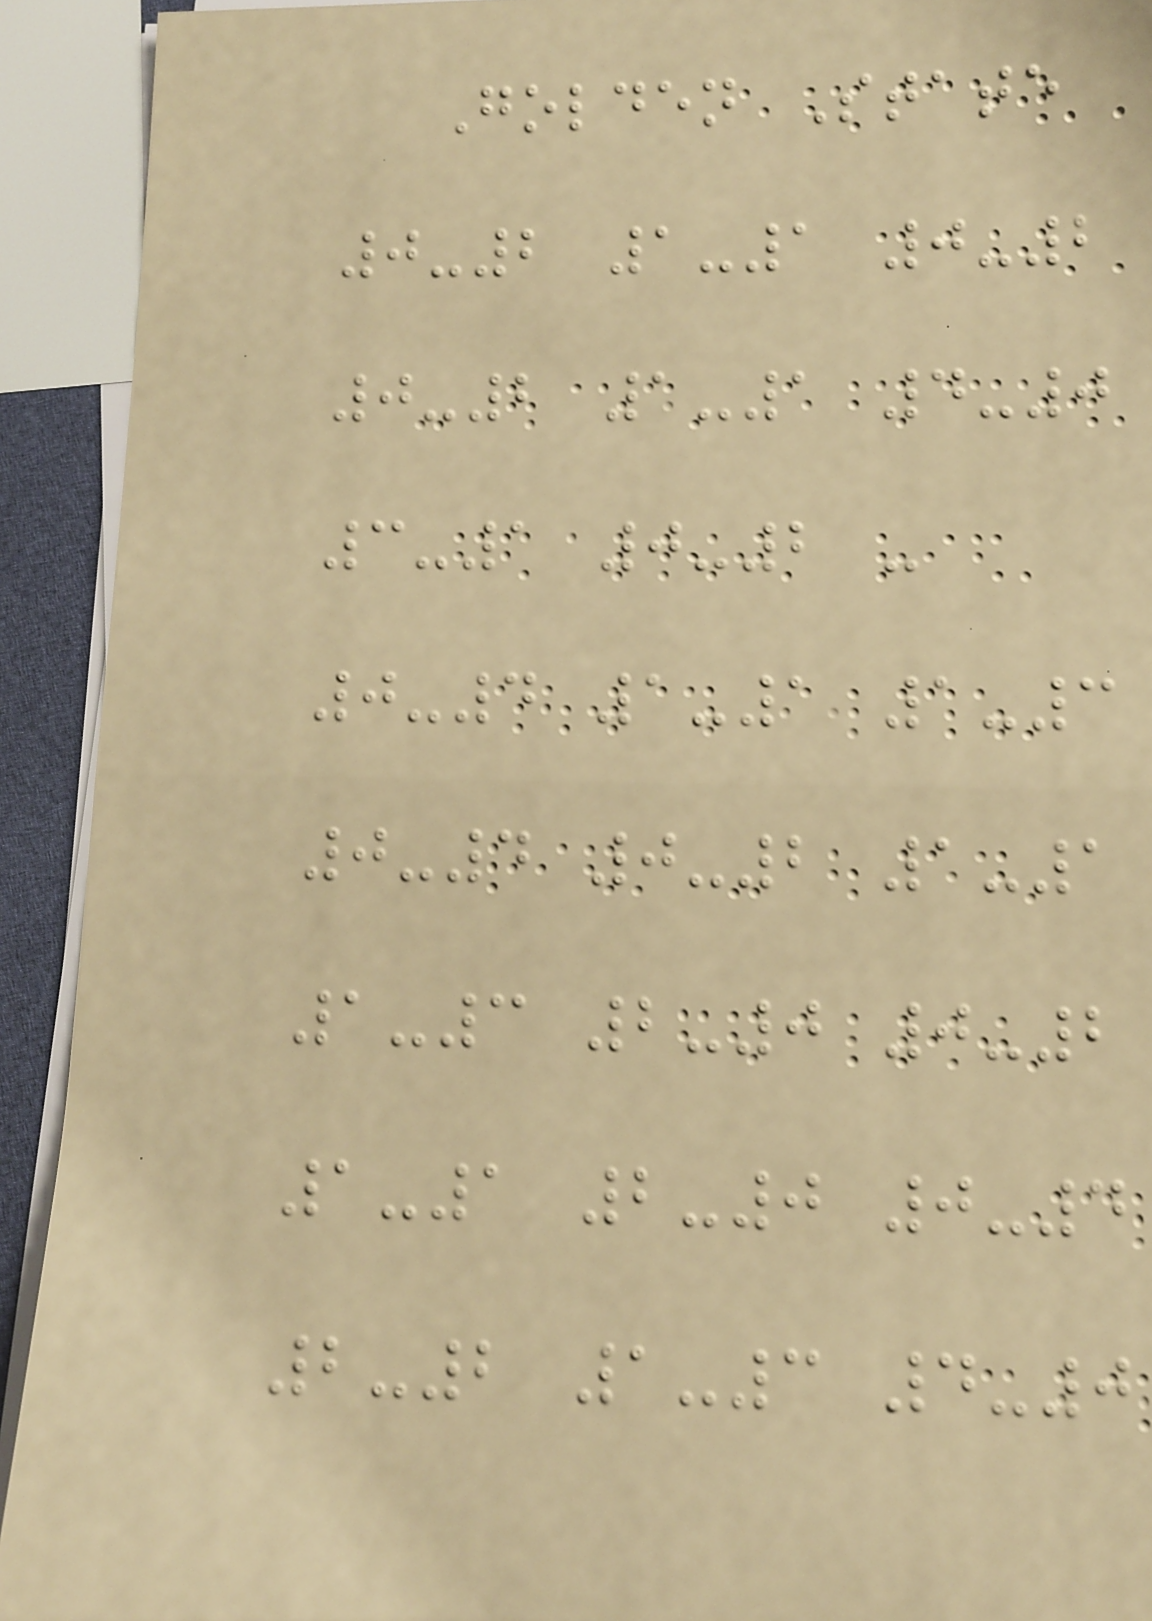Golden State
0-2 1-1 0-2
0-2 1-1 4-0
3-1 0-2 -
0-4 1-1 1-3
0-4 0-2 1-1
1-3 2-0 0-2
1-1 2-0 0-4
2-2 1-3 4-0
